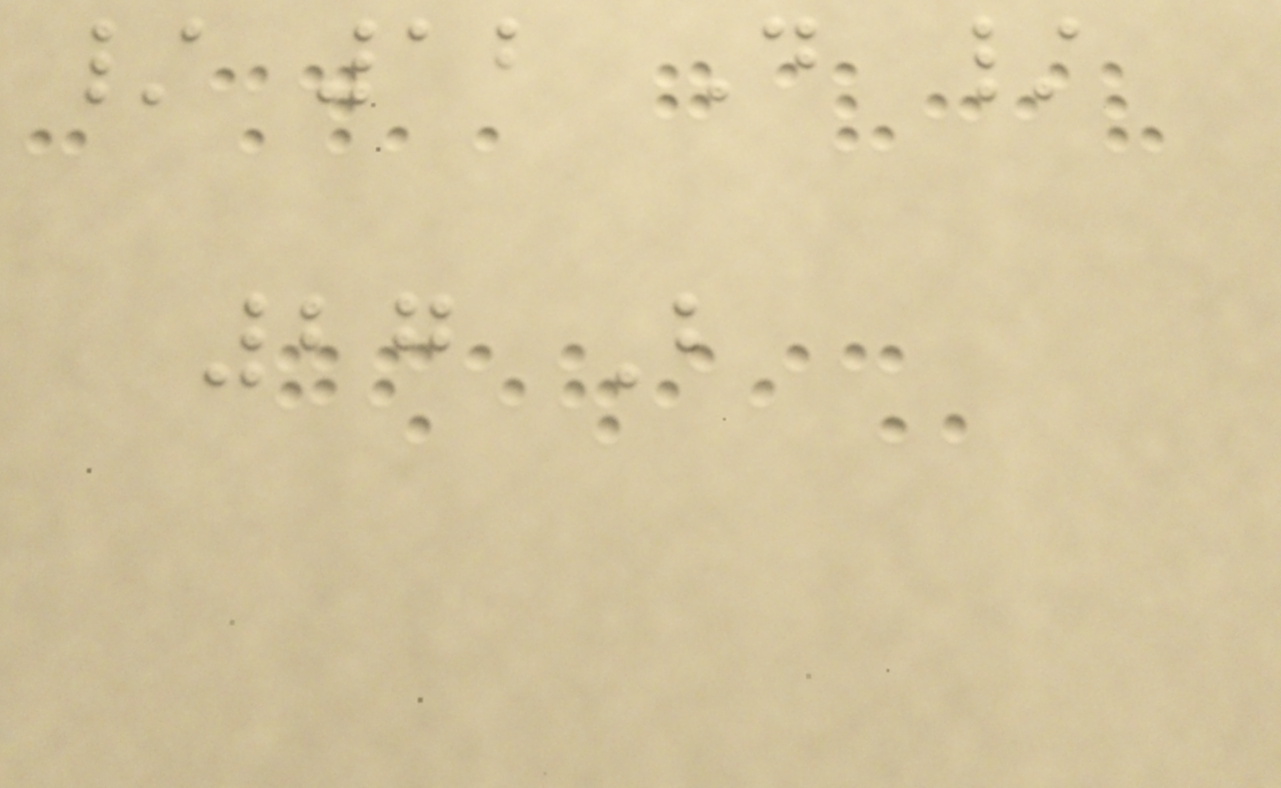/ 12 D /
27 B
